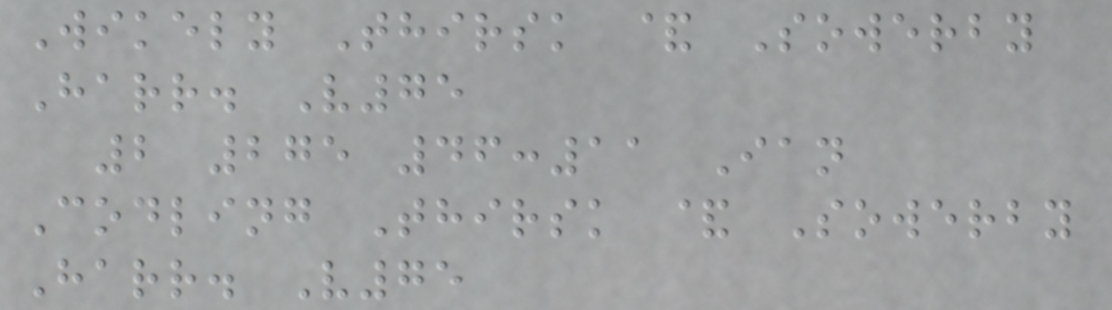Wikely Thirsk & Sowerby
Harr. V75
2 275 46:11 Ian
Codling Thirsk & Sowerby
Harr. V75
